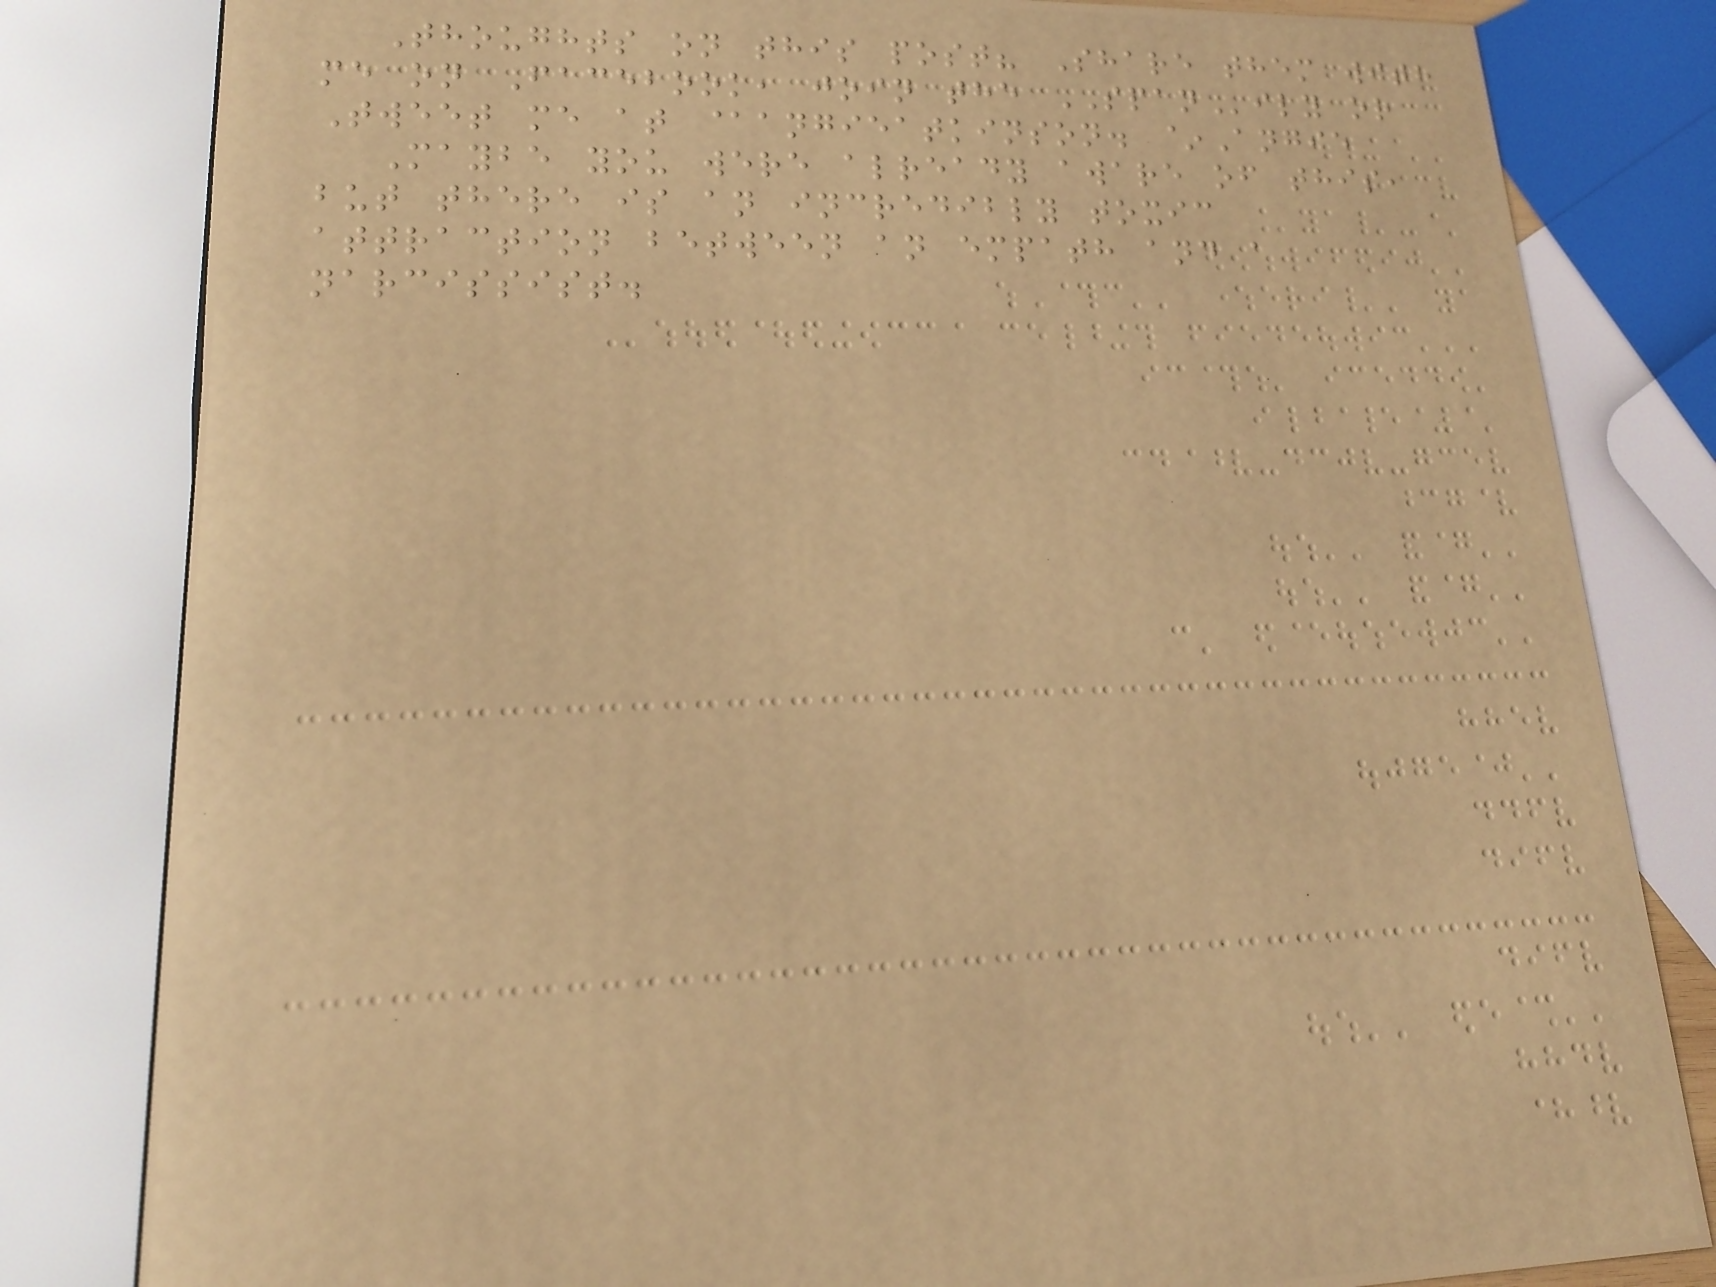Thoughts on this post? Share them with
me on Facebook, join the SPANily or
Tweet me at @angieatkinson. ~Angie
Maybe you were already aware of this,
but there is an incredibly toxic
attraction between an empath and a
narcissist.
